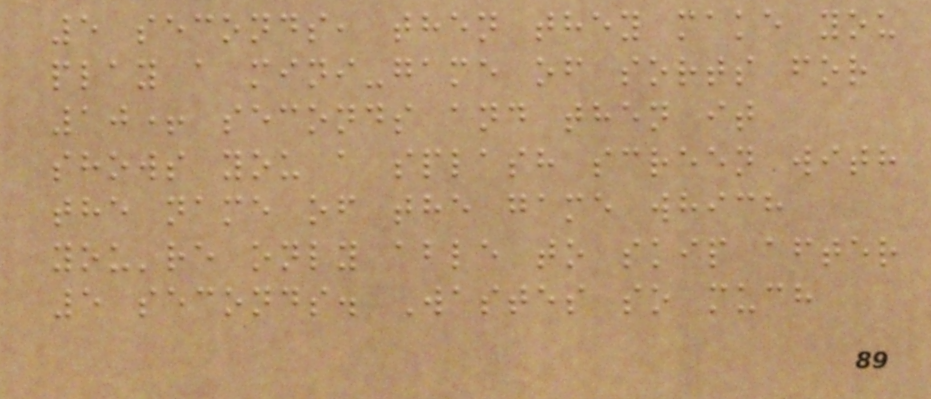5 seconds, then they make you
play a mini-game of sorts for
10+ seconds and then it
shows you a splash screen with
the name of the game which
you're only able to skip after
5 seconds. Wastes so much
